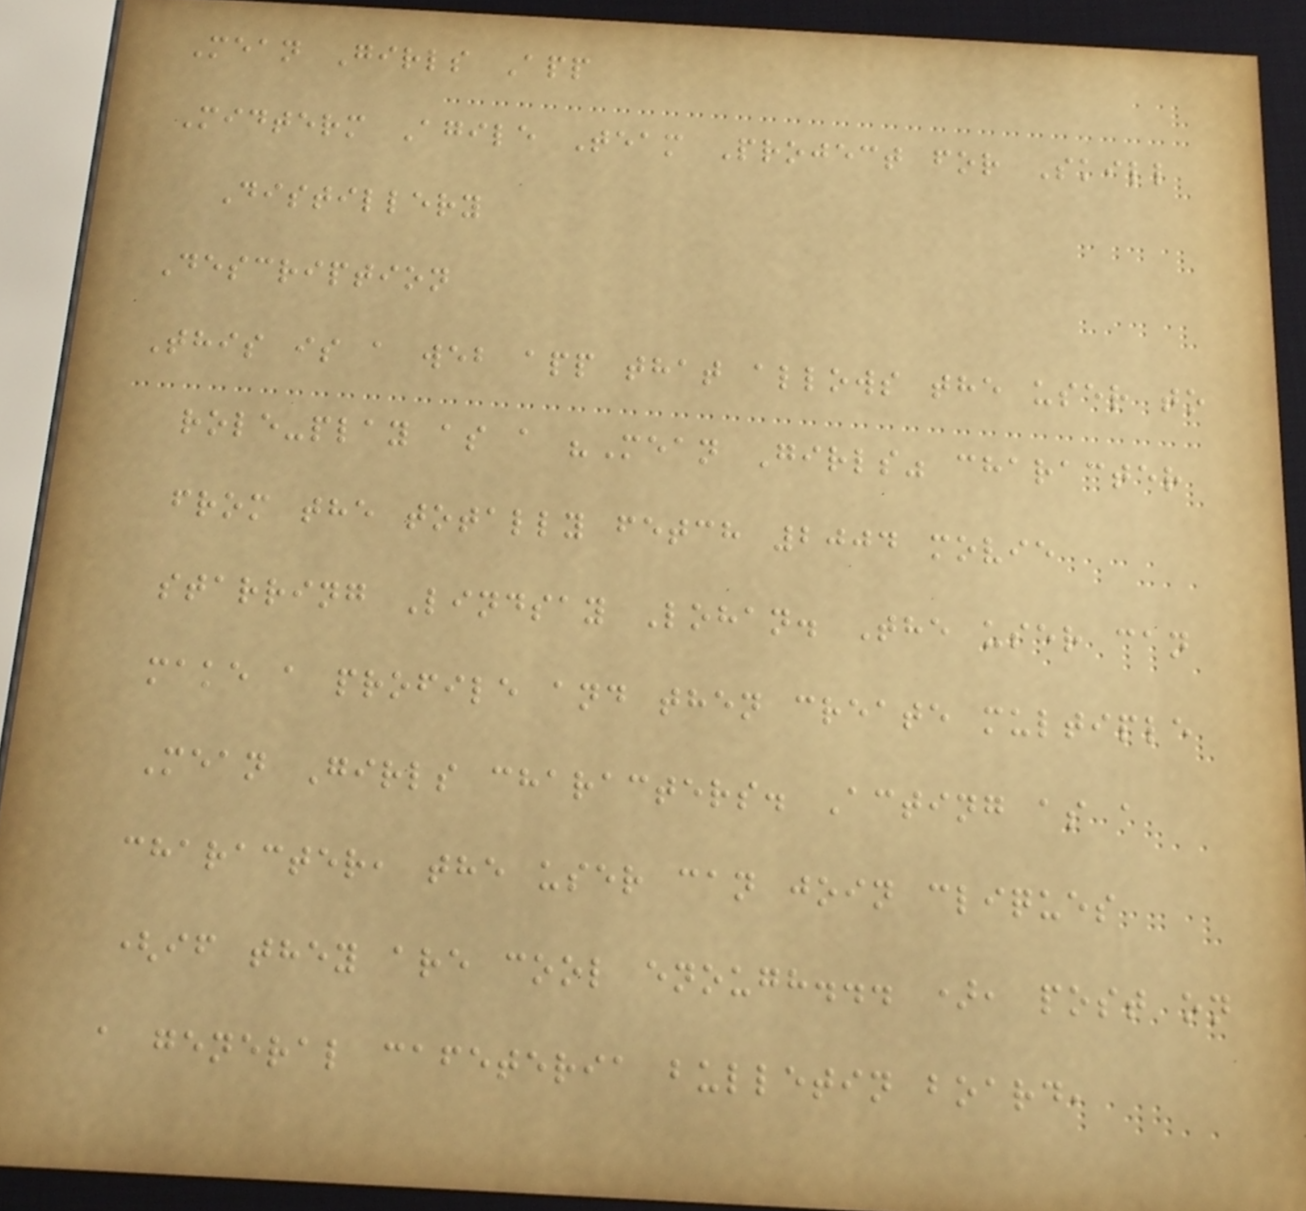Mean Girls App
Midterm Agile Team Project for Skill
Distillery
Description
This is a web app that allows the user to
role-play as a "Mean Girls" character
from the totally fetch 2004 movie
starring Lindsay Lohan. The user can
make a profile and then create multiple
Mean Girls characters. Acting as a
character, the user can join cliques
(if they are cool enough... ), post on
a general cafeteria bulletin board,
